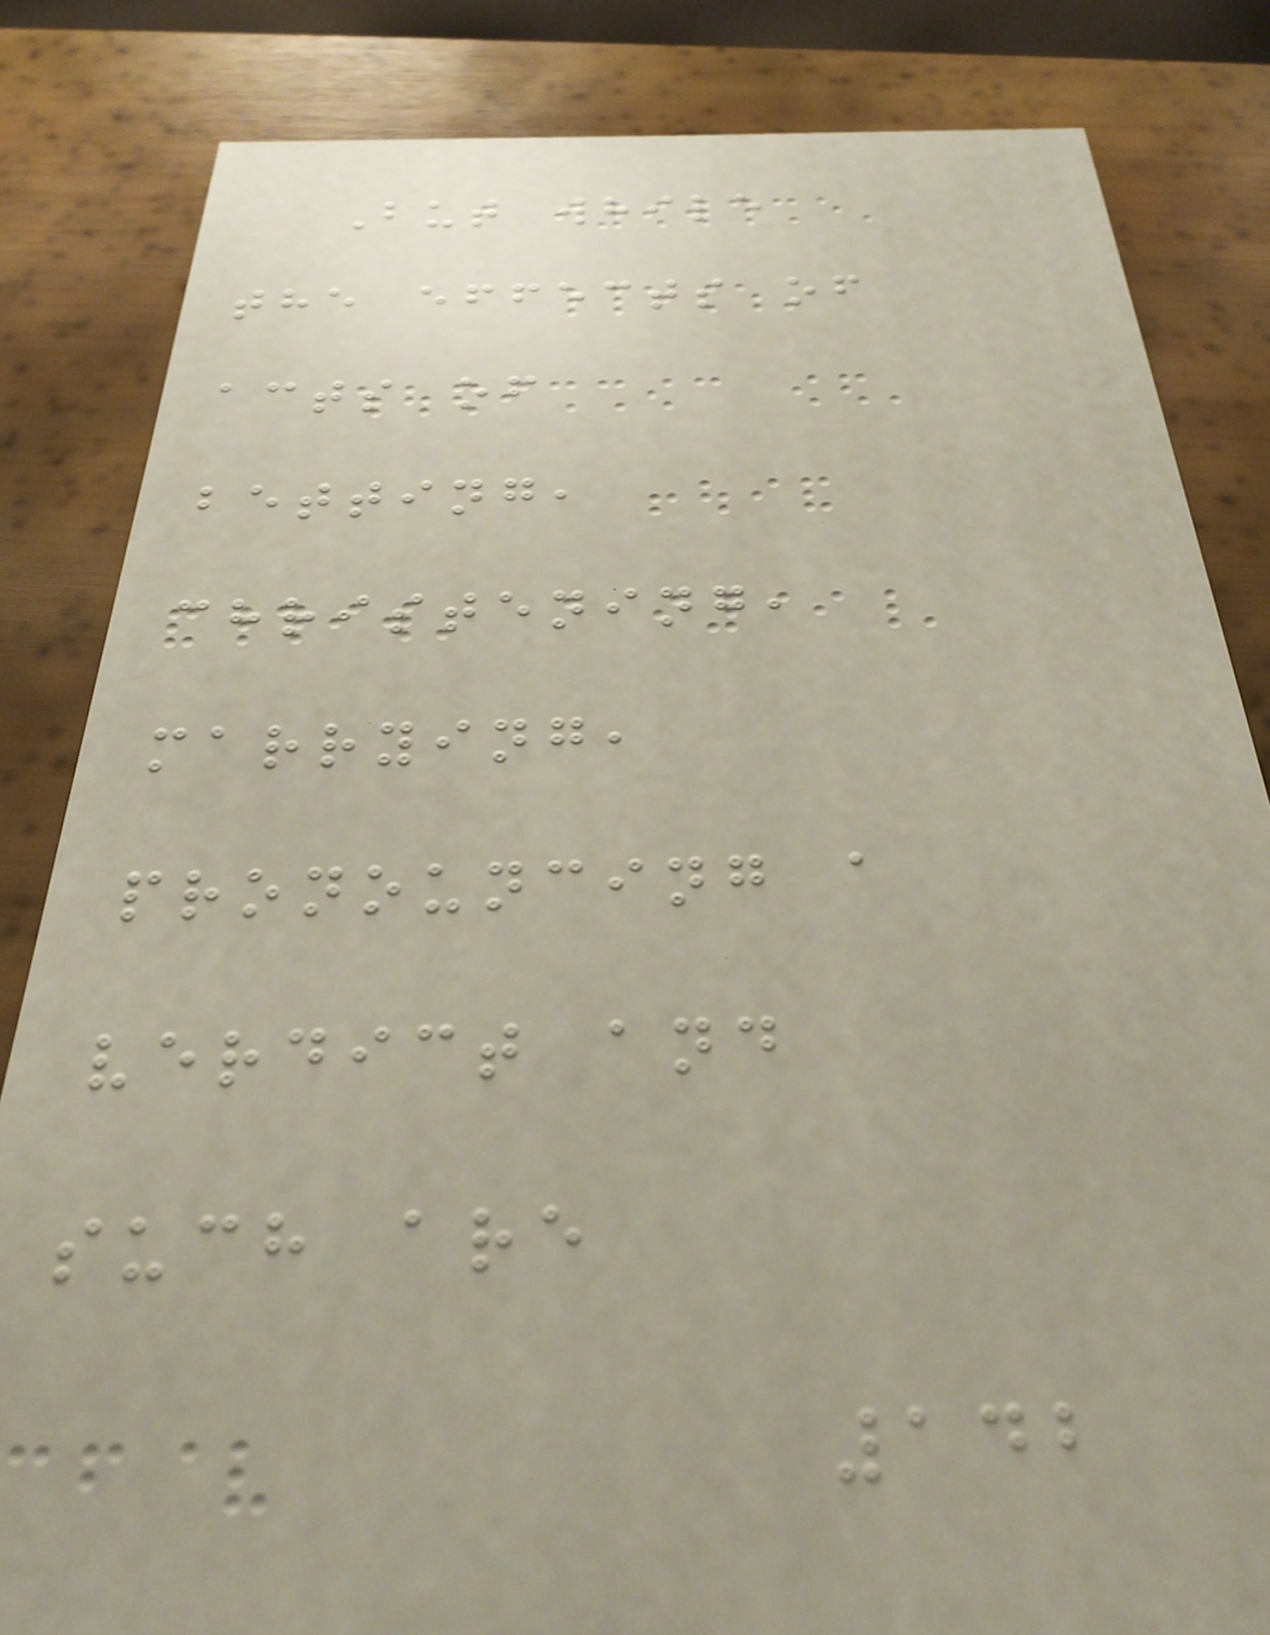But while
the effects of
acts of
betting,
christening,
marrying,
pronouncing a
verdict and
such are
142
